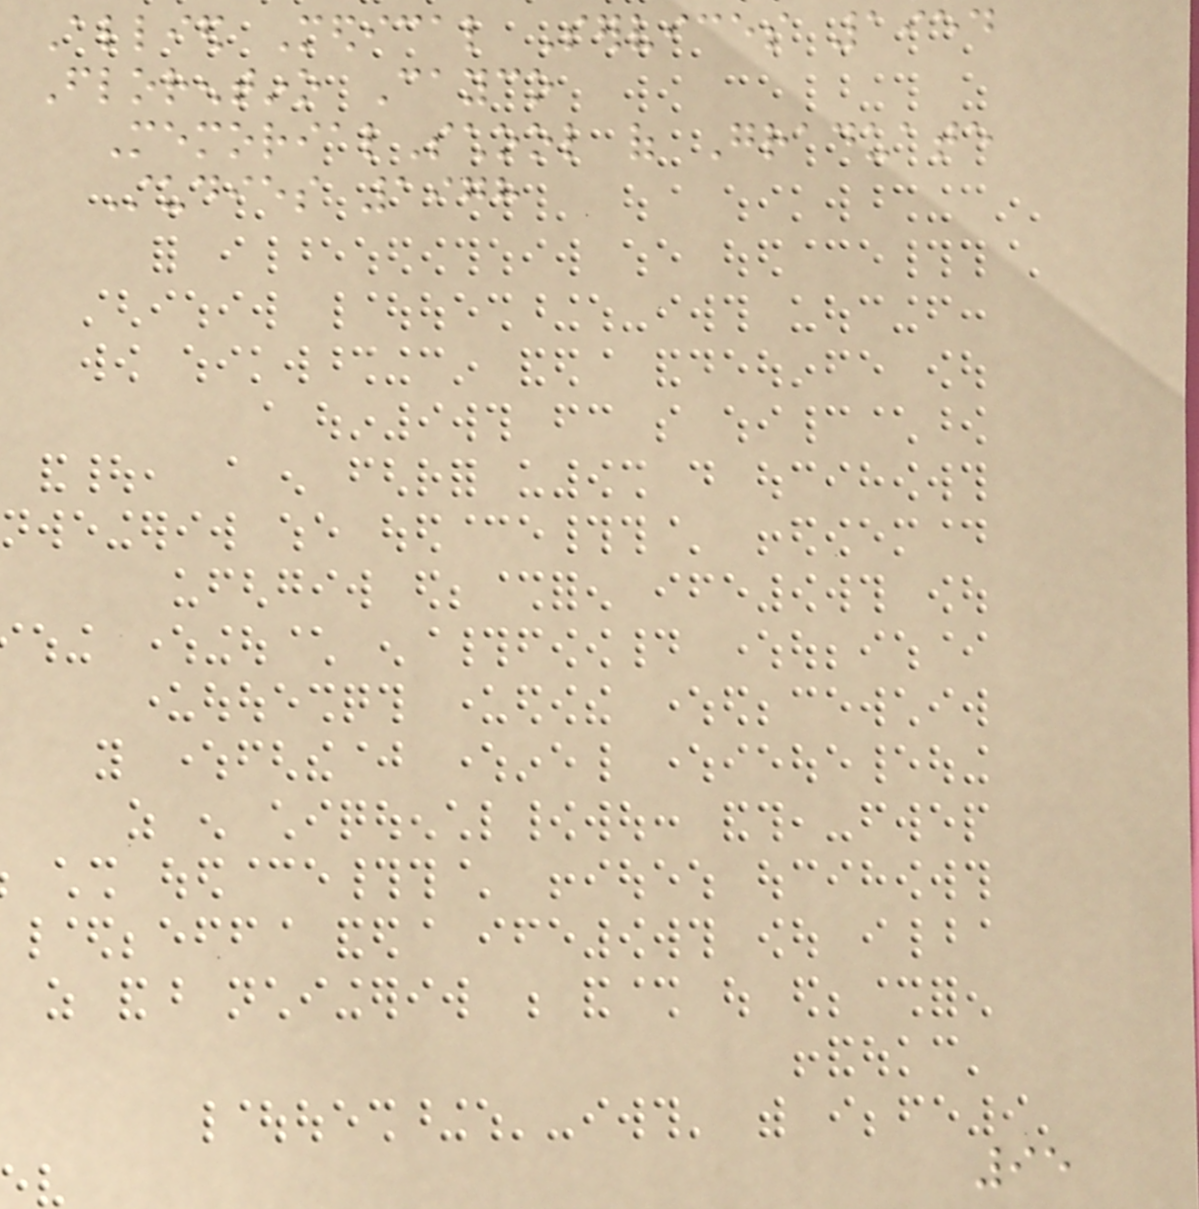Allied Medical Services 1954
Florentino Cayco
MemorialSchool of Graduate
Studies 1978
95
